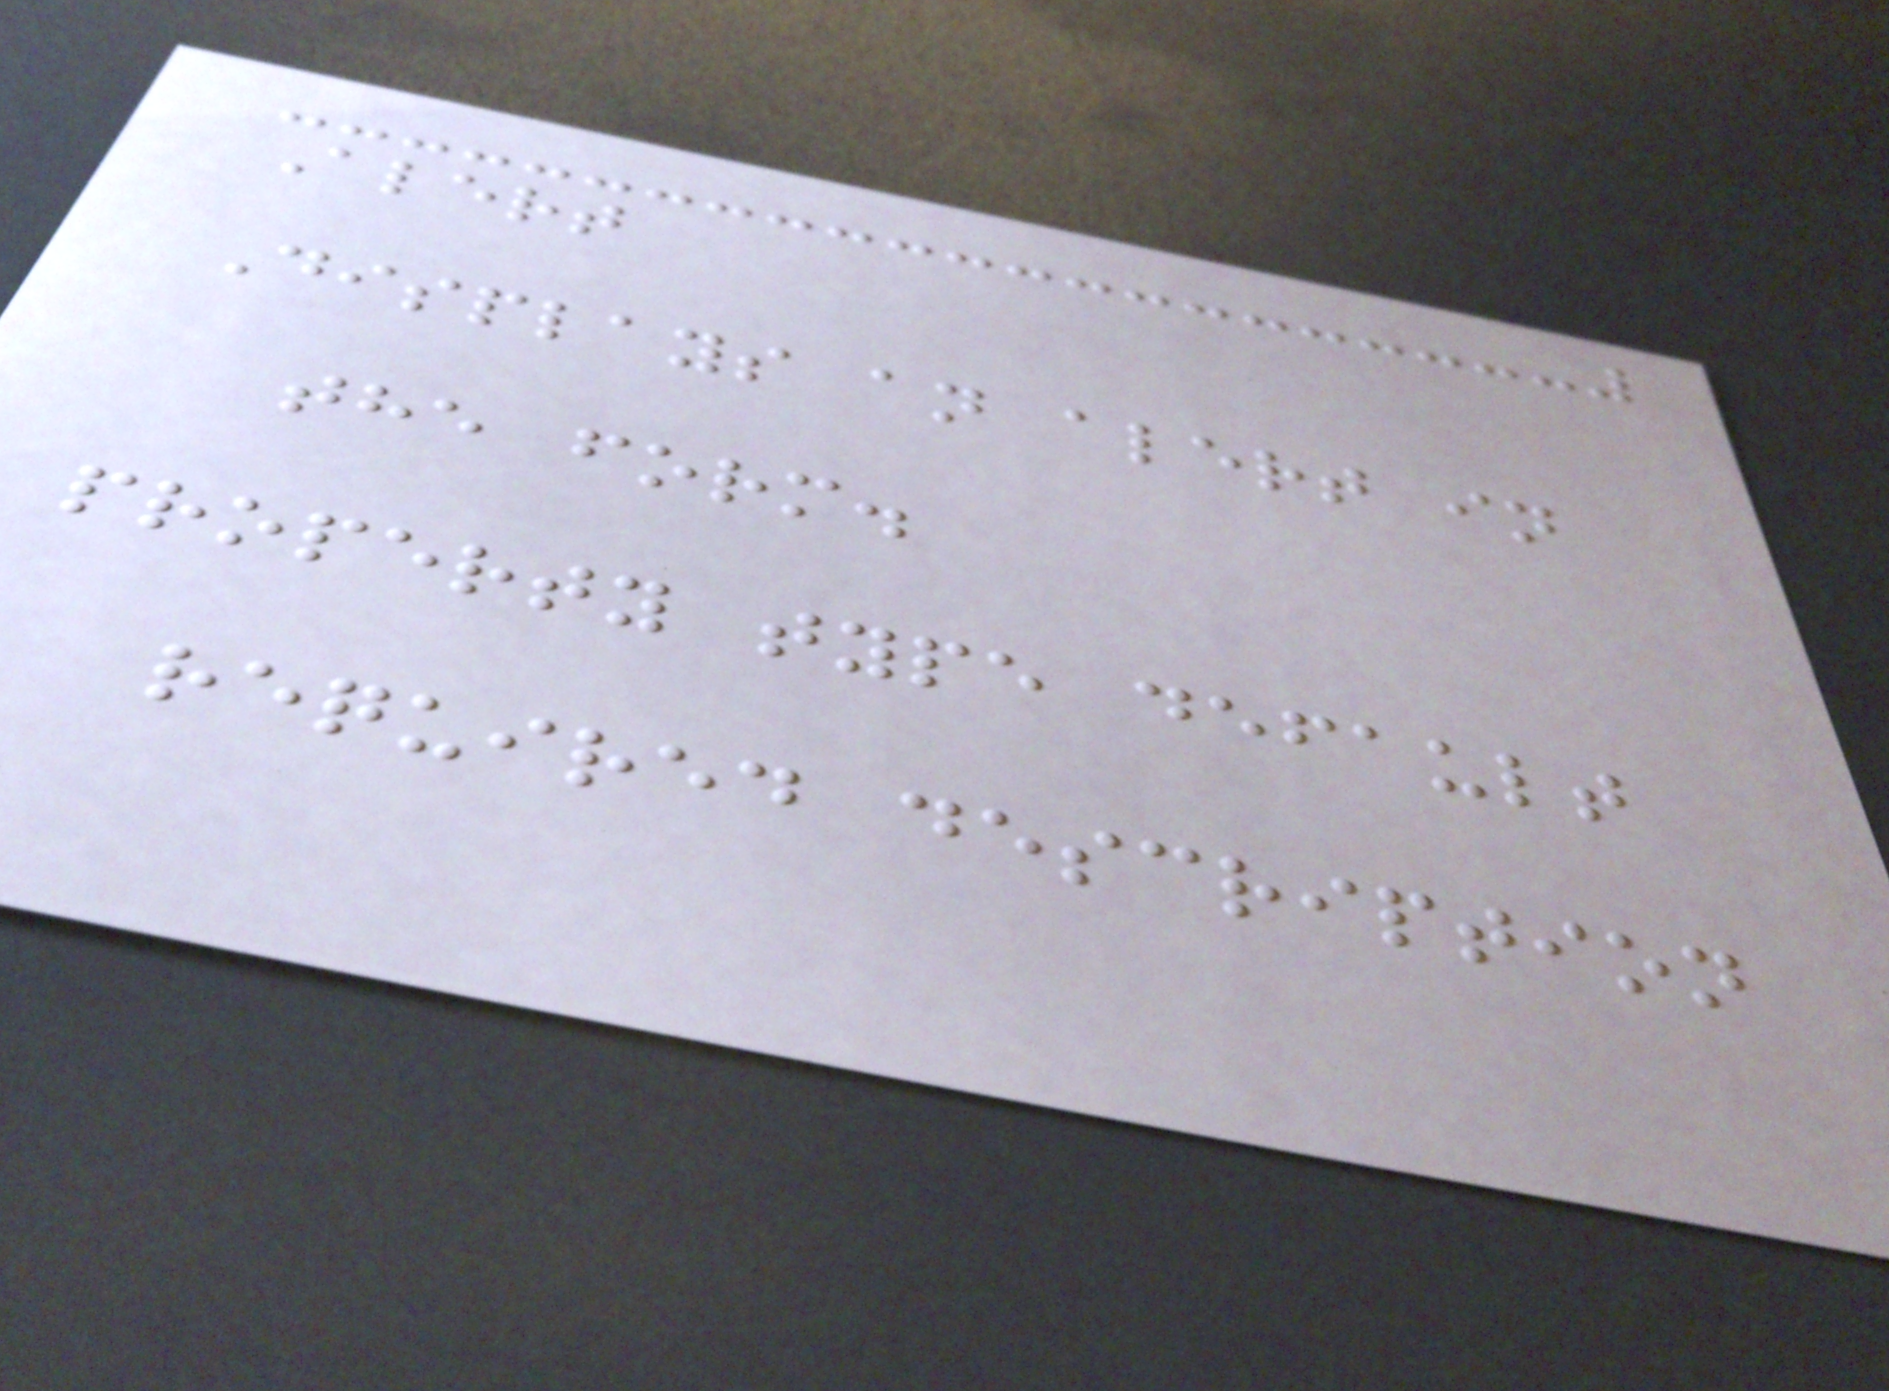Alert
Displays an alert in
the form.
property type default
required description
